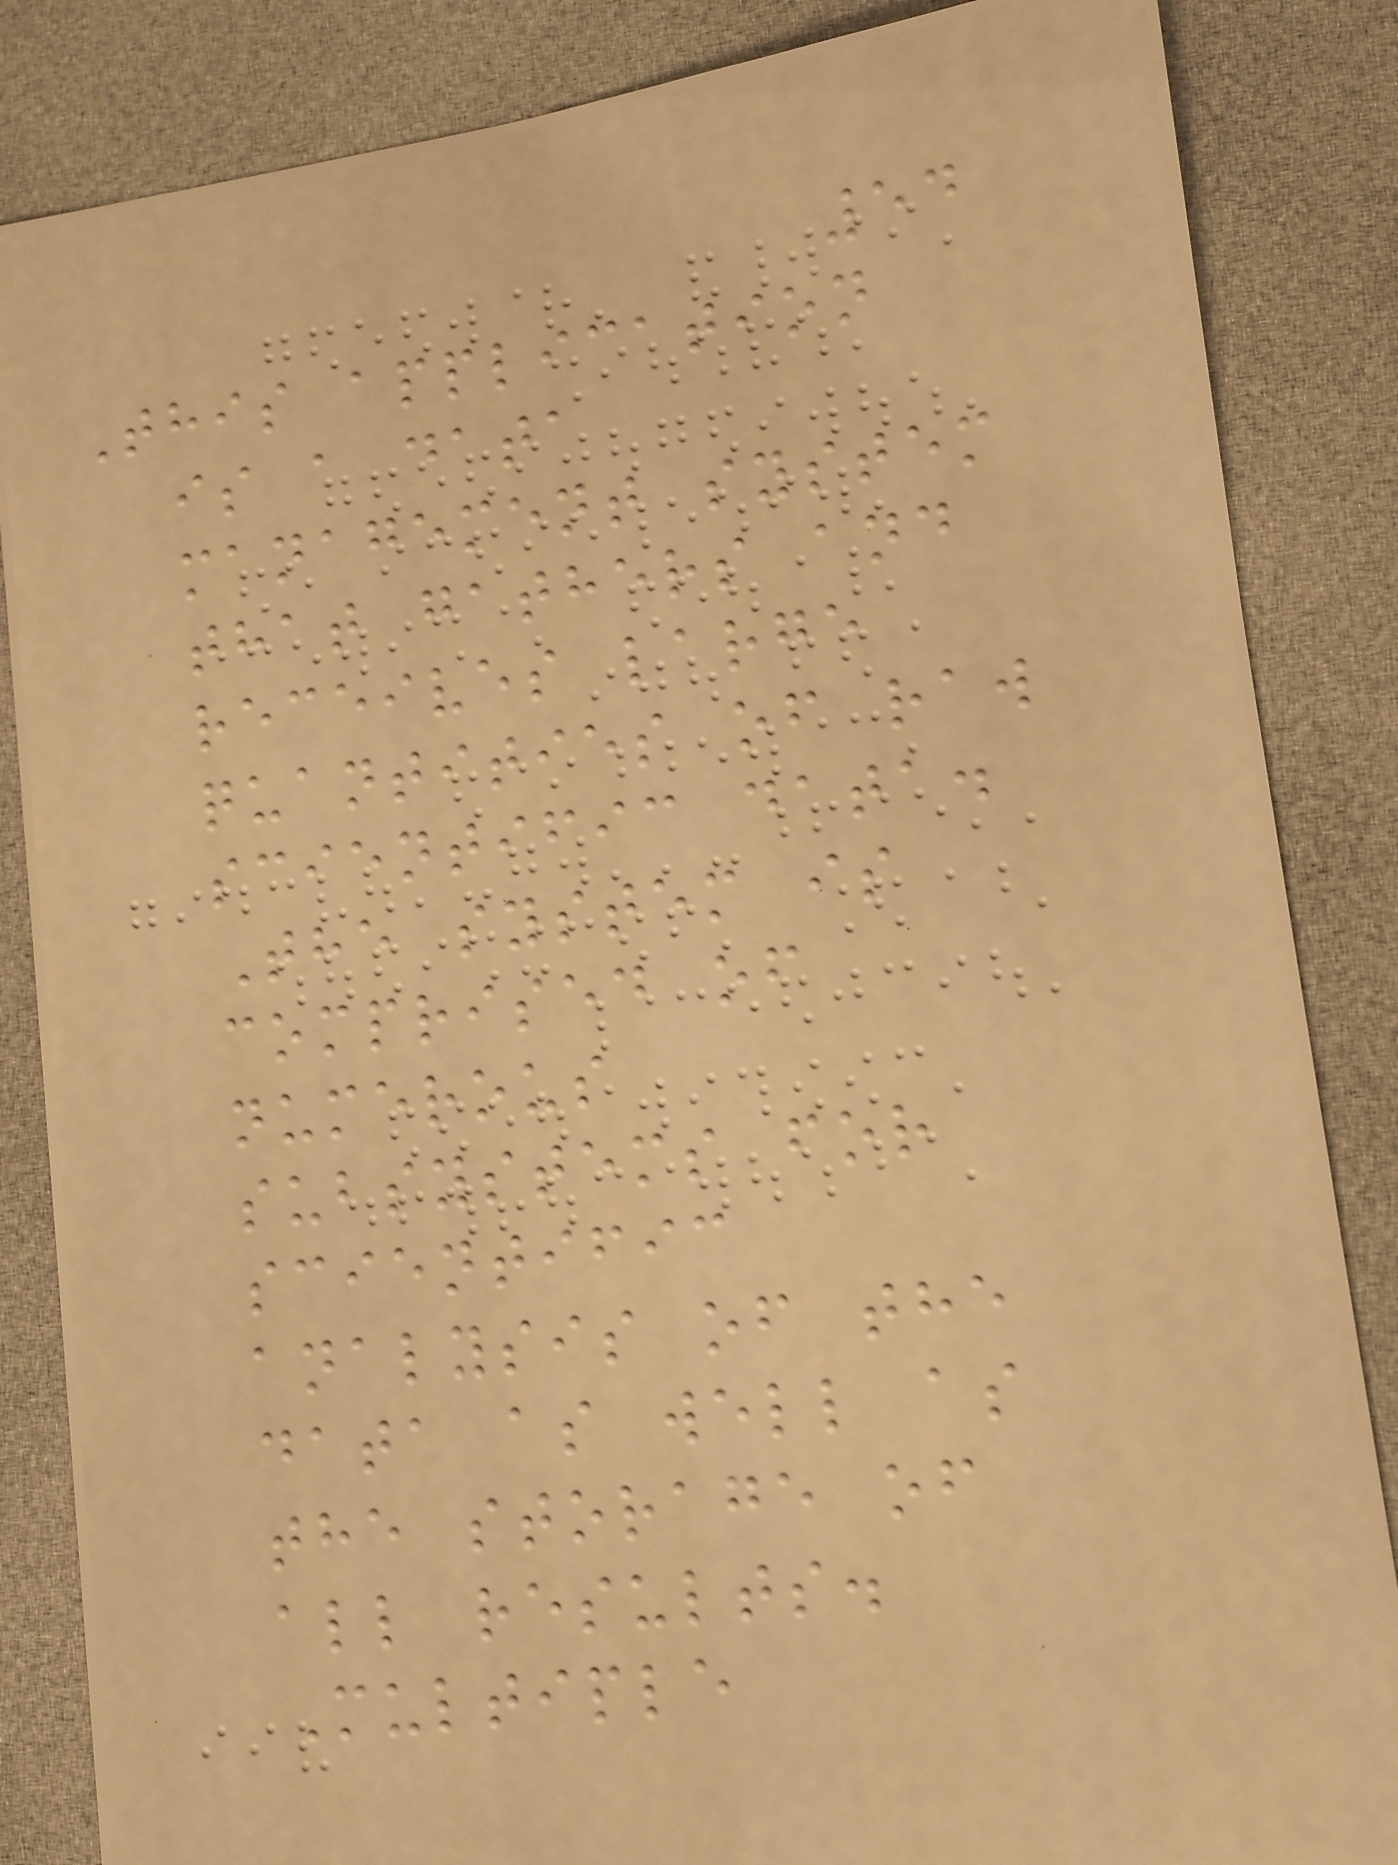54
This application
is a data
management system
that gathers and
receives large
quantities of raw
scientific data.
The system is
comprised of
numerous
subsystems for
scientific
analysis of the
data as well as
the storage of
all results.
Multiple
